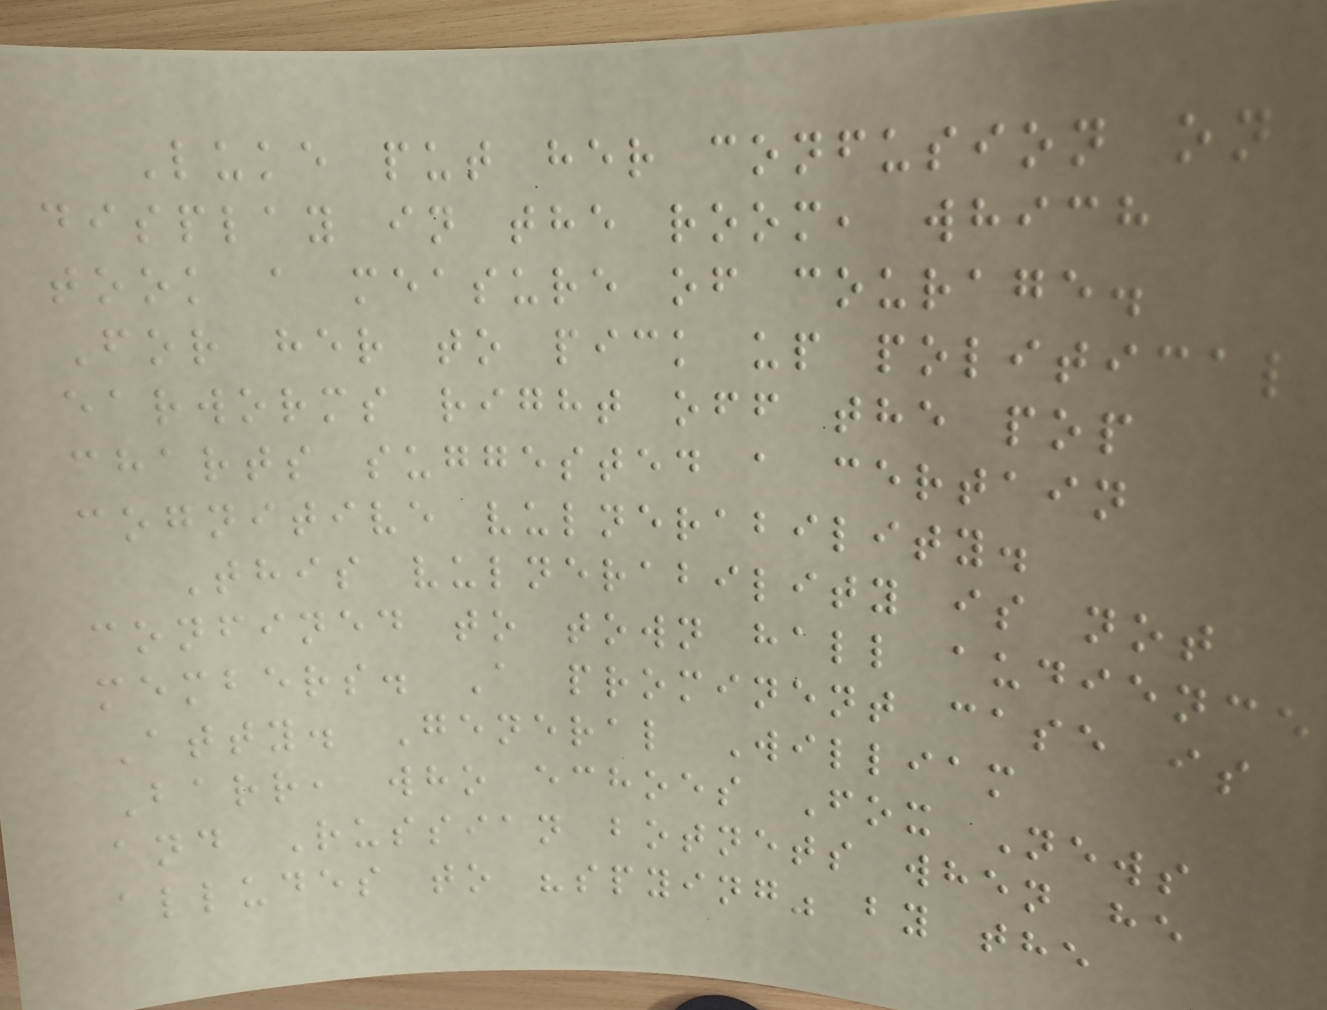Luke put her confusion on
display in the room, which
took a measure of courage.
For her to pick up political
earworms right off the pop
charts suggested a certain
cognitive vulnerability.
This vulnerability is not
confined to town hall audience
members. A prominent case is
Atty. General William
Barr, who echoes Fox News
and Russian botnets when he
alludes to "spying" by the
